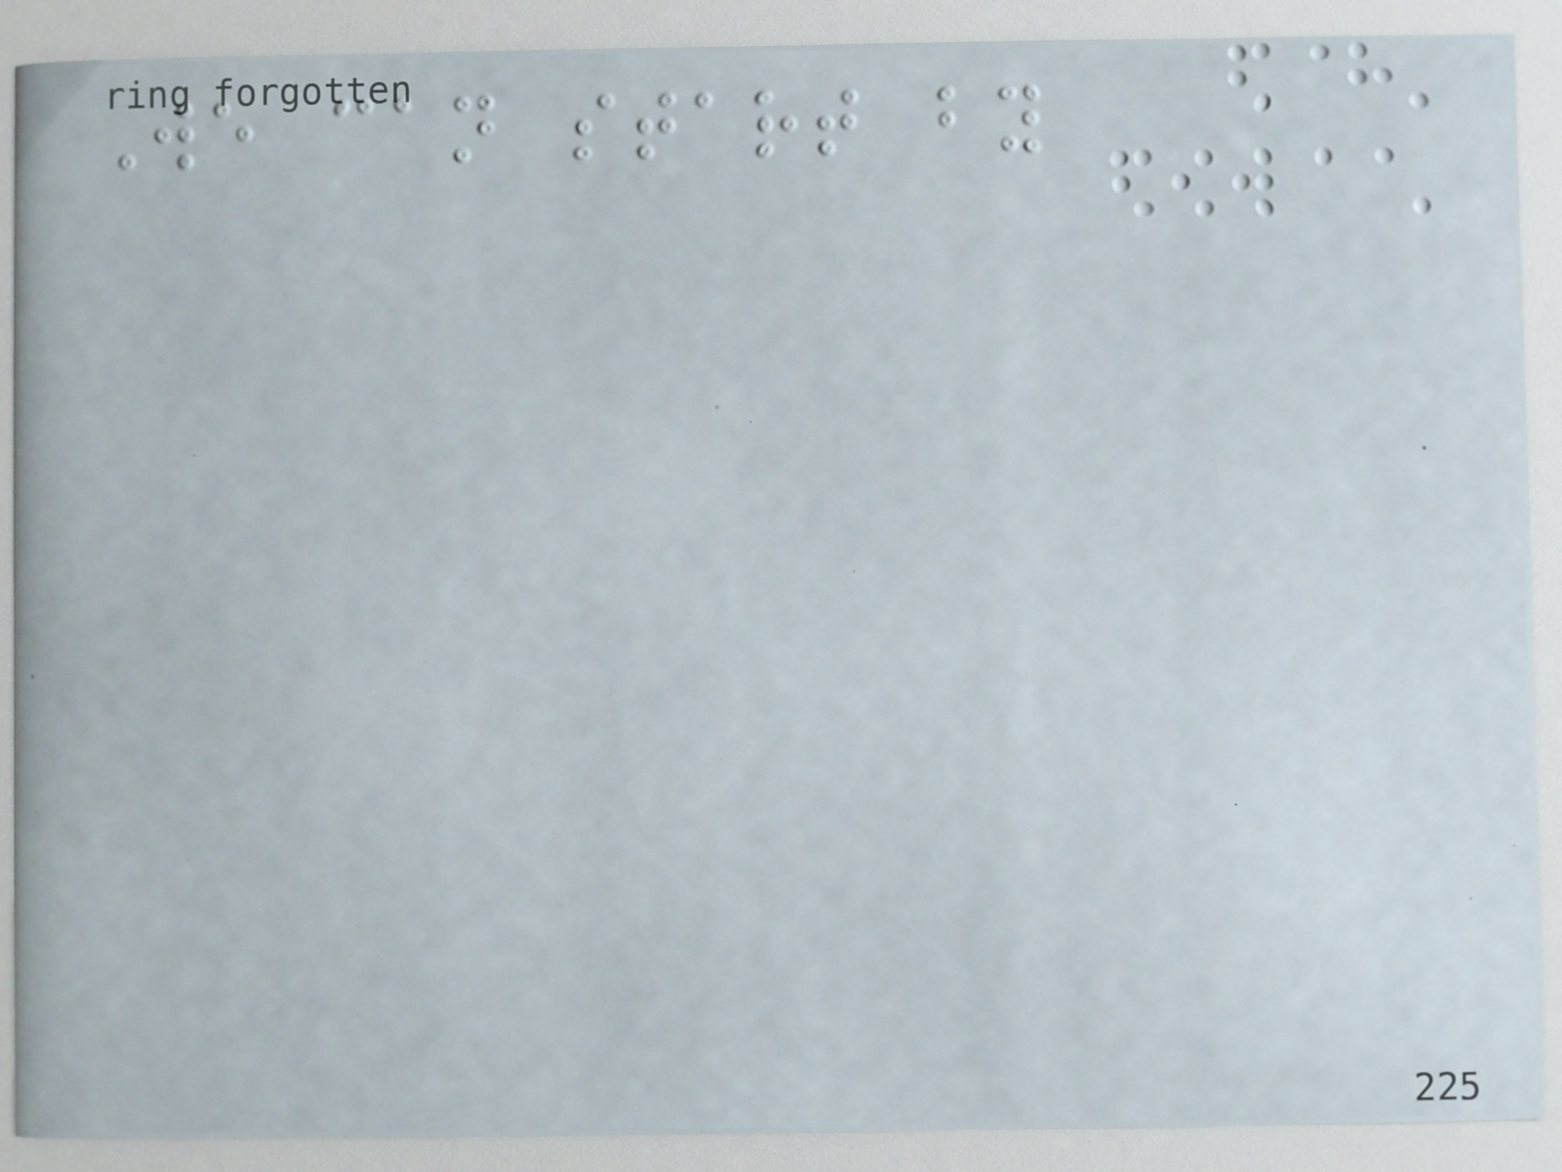We can start by
